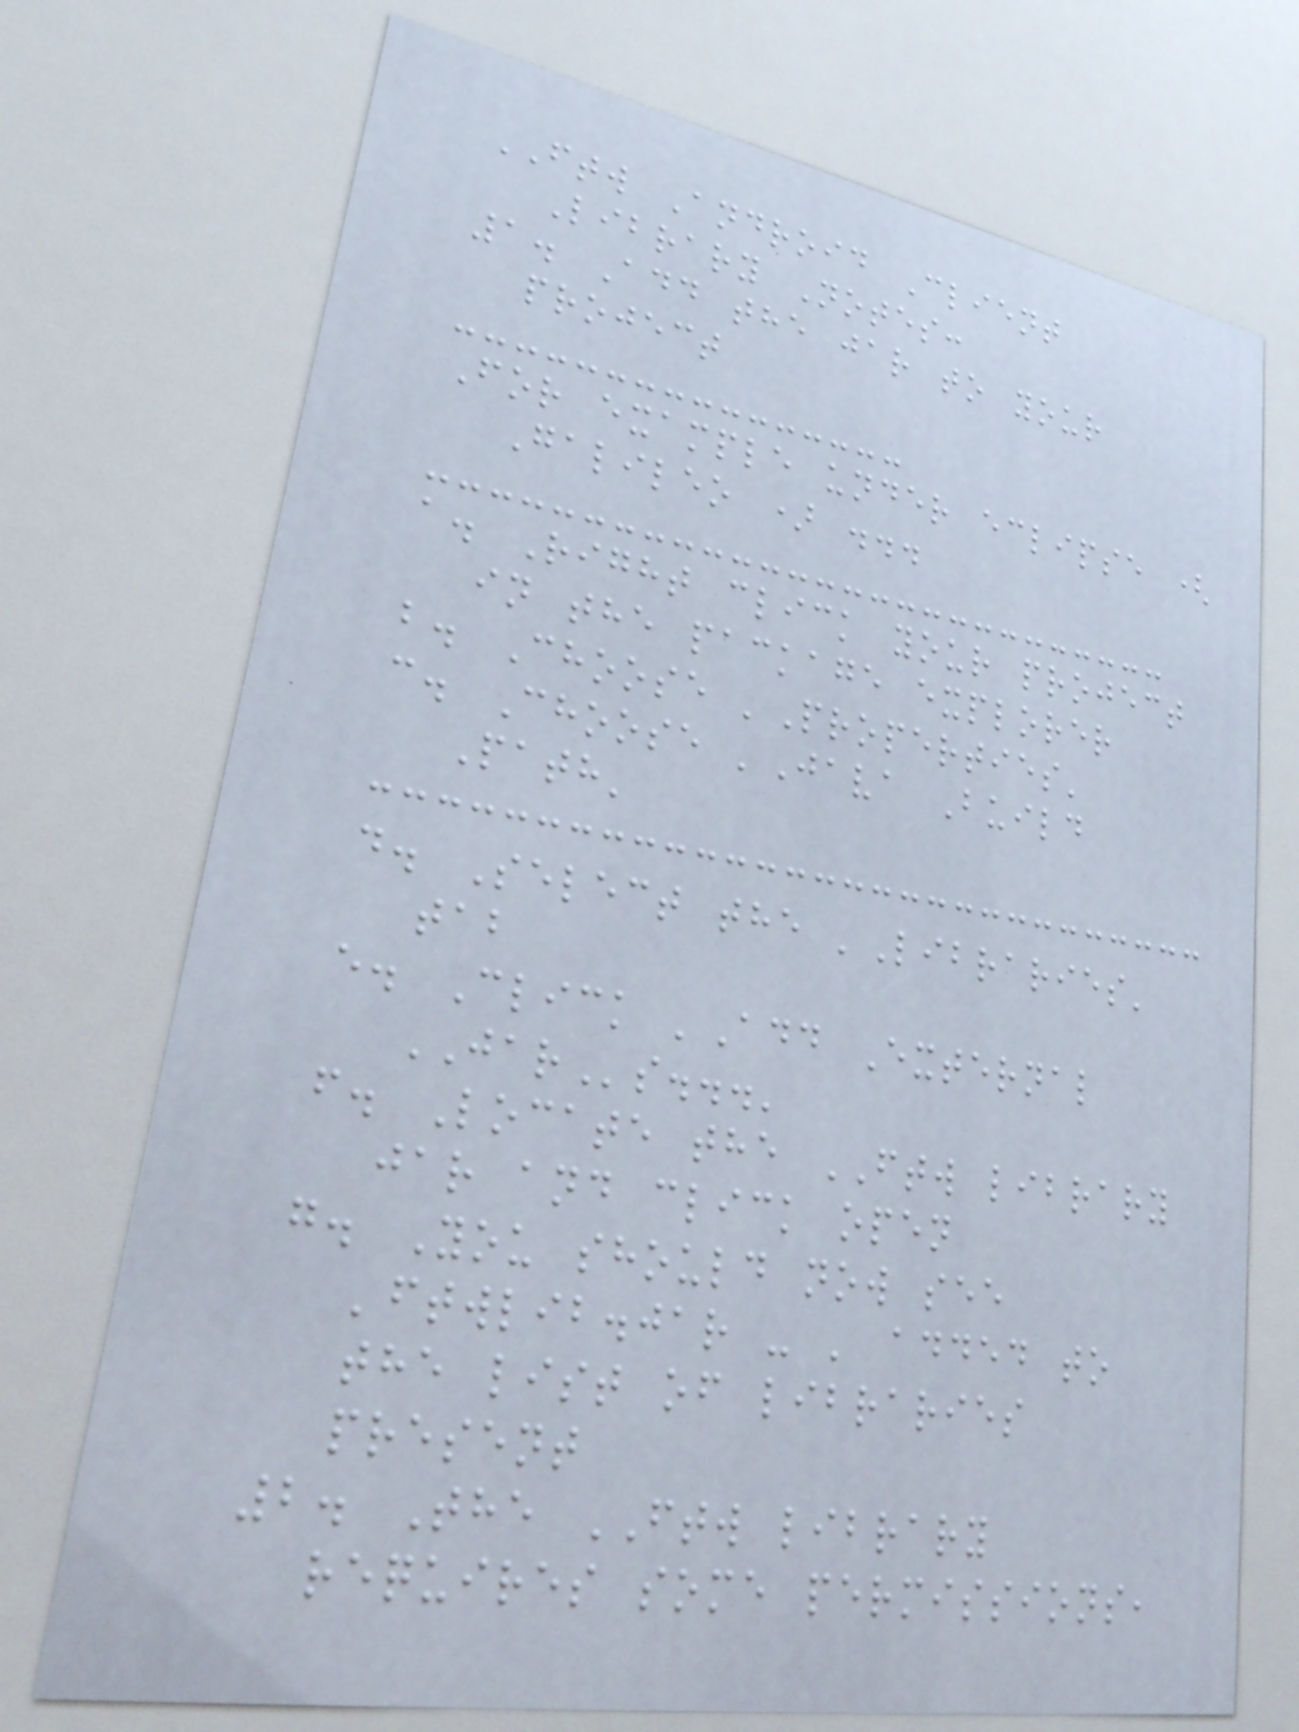FTW Android Client
Library Notes:
1. Add the jar to your
project
For example under eclipse (
Galileo ) ...
a. Right click your project
in the package explorer
b. Choose 'Properties'
c. Choose 'Java Build
Path'
d. Select the 'Libraries'
tab
e. Click 'Add External
JARs...'
f. Locate the FTW library
jar and click open
g. You should now see
'ftwlib.jar - ' added to
the list of libraries
present
2. The FTW library
requires some permissions,
